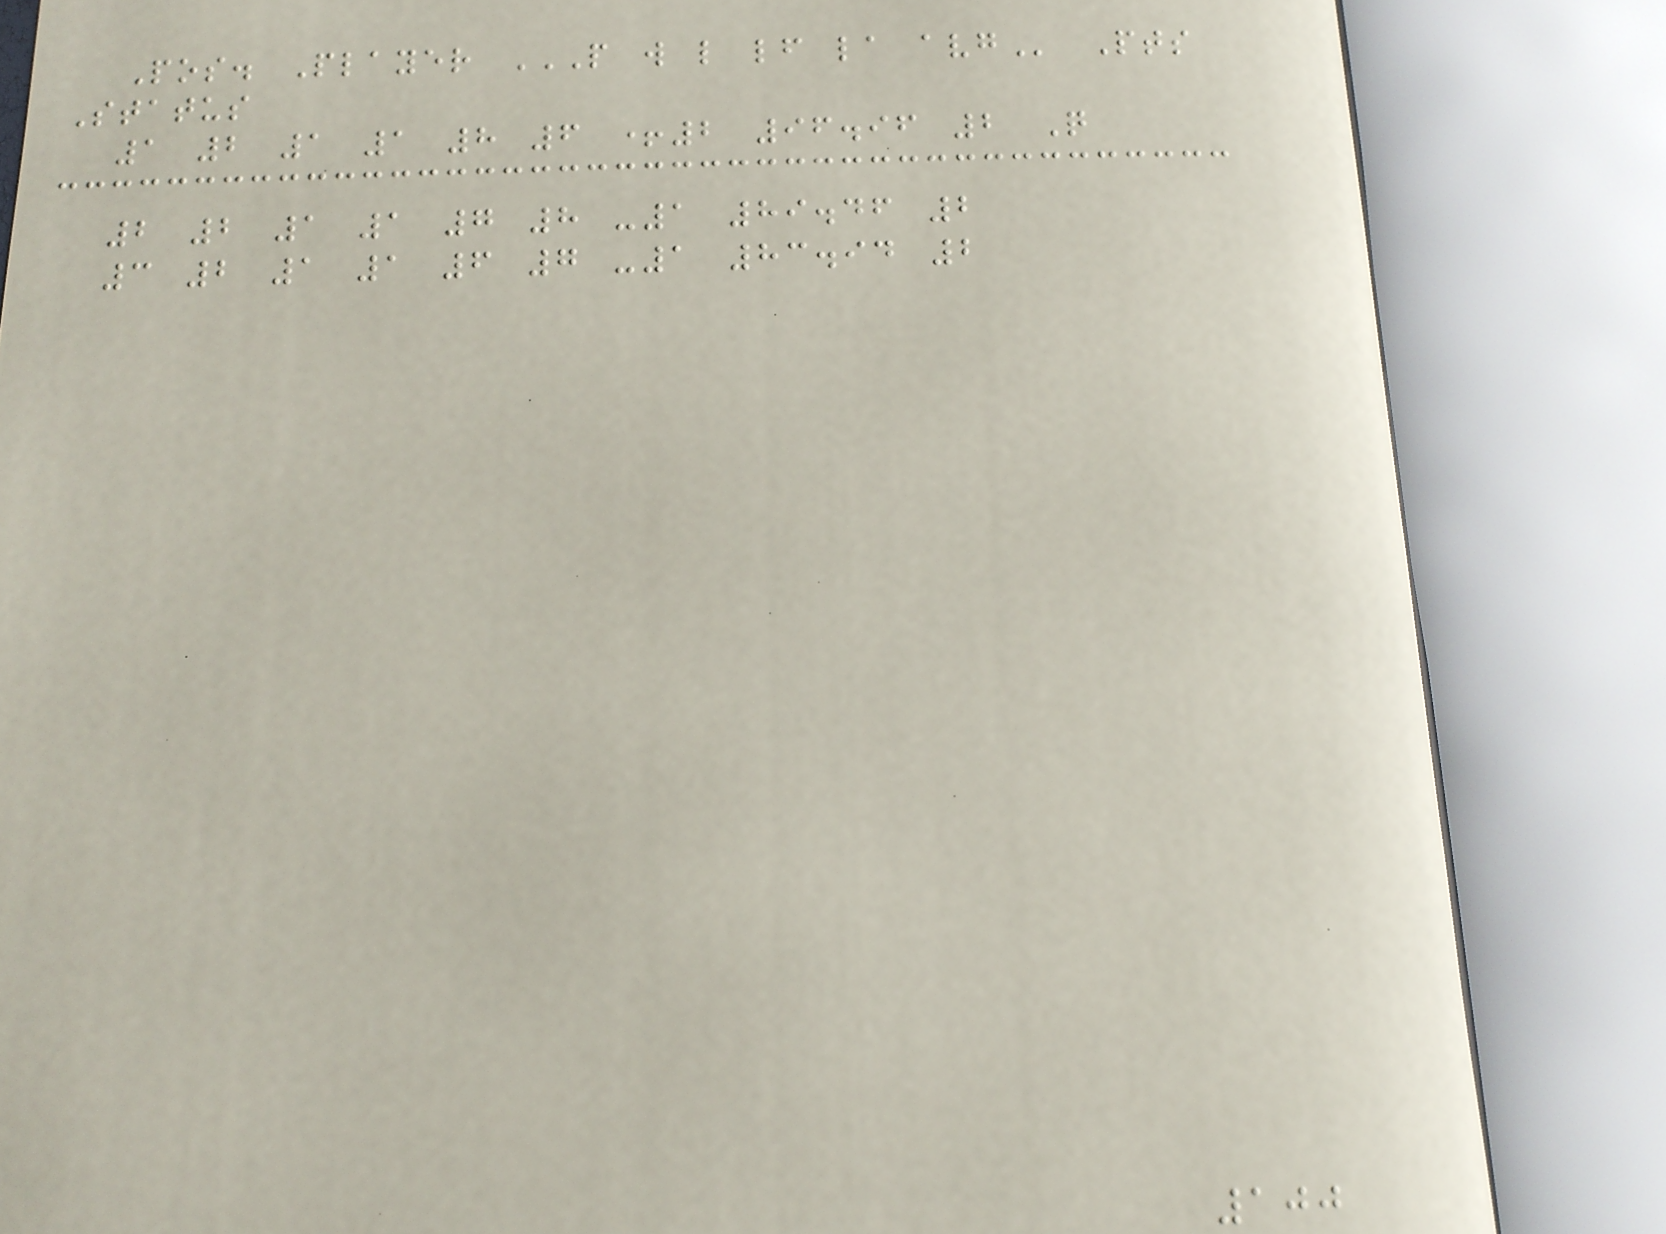Pos. Player P W L LF LA AVG Pts
Status
1 2 1 1 8 6 +2 96.96 2 Q
2 2 1 1 7 8 -1 89.46 2
3 2 1 1 6 7 -1 83.94 2
100
